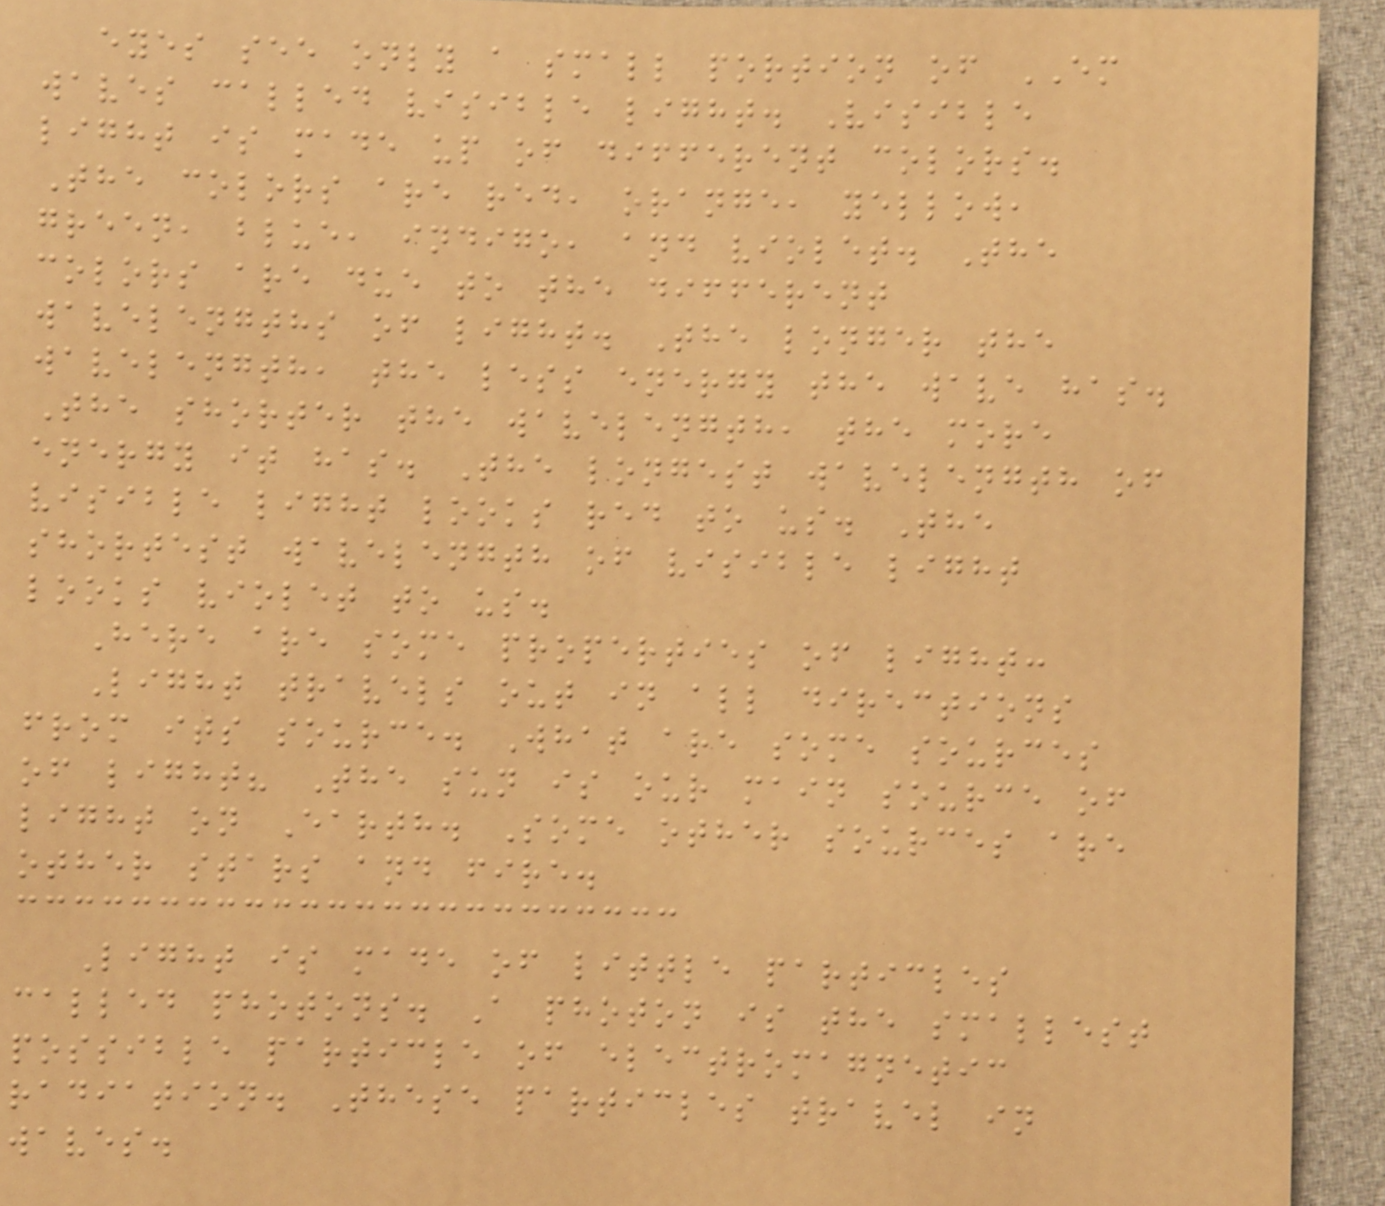eyes see only a small portion of EM
waves called visible light. Visible
light is made up of different colors.
The colors are red, orange, yellow,
green, blue, indigo, and violet. The
colors are due to the different
wavelengths of light. The longer the
wavelength, the less energy the wave has.
The shorter the wavelength, the more
energy it has. The longest wavelength of
visible light looks red to us. The
shortest wavelength of visible light
looks violet to us.
Here are some properties of light:
Light travels out in all directions
from its source. What are some sources
of light? The sun is our main source of
light on Earth. Some other sources are
other stars and fire.
Light is made of little particles
called photons. A photon is the smallest
possible particle of electromagnetic
radiation. These particles travel in
waves.
